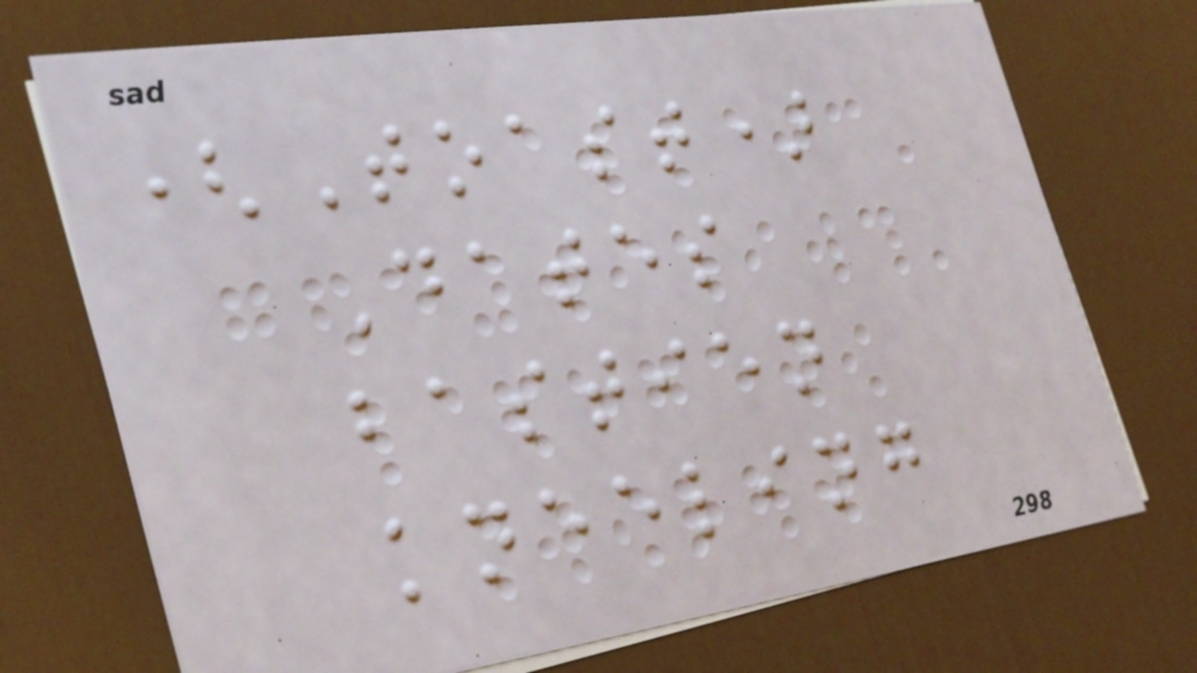(Toast)
Dates
bastien
kneeling
